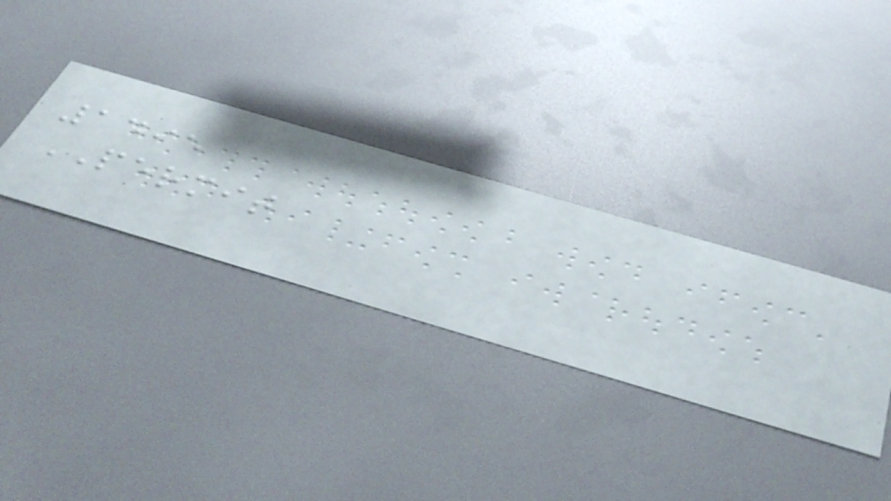1495
PERMIT
